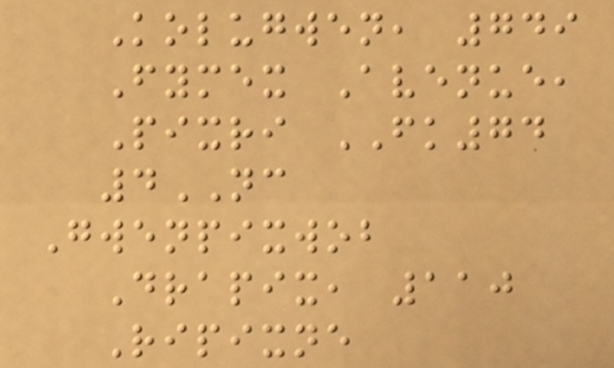Kolugwen, 749
Fymex Avenue,
Pixri FK74
4NC
Gwenpixwob
Drapix, 110
Ripixne
